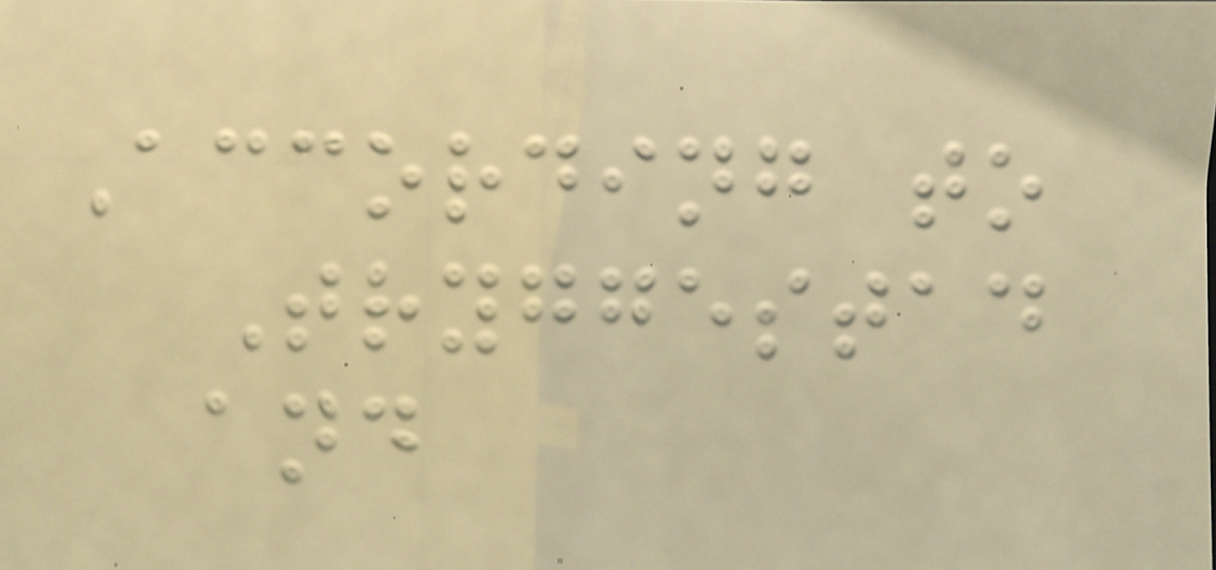According to
Tryggestad
and
